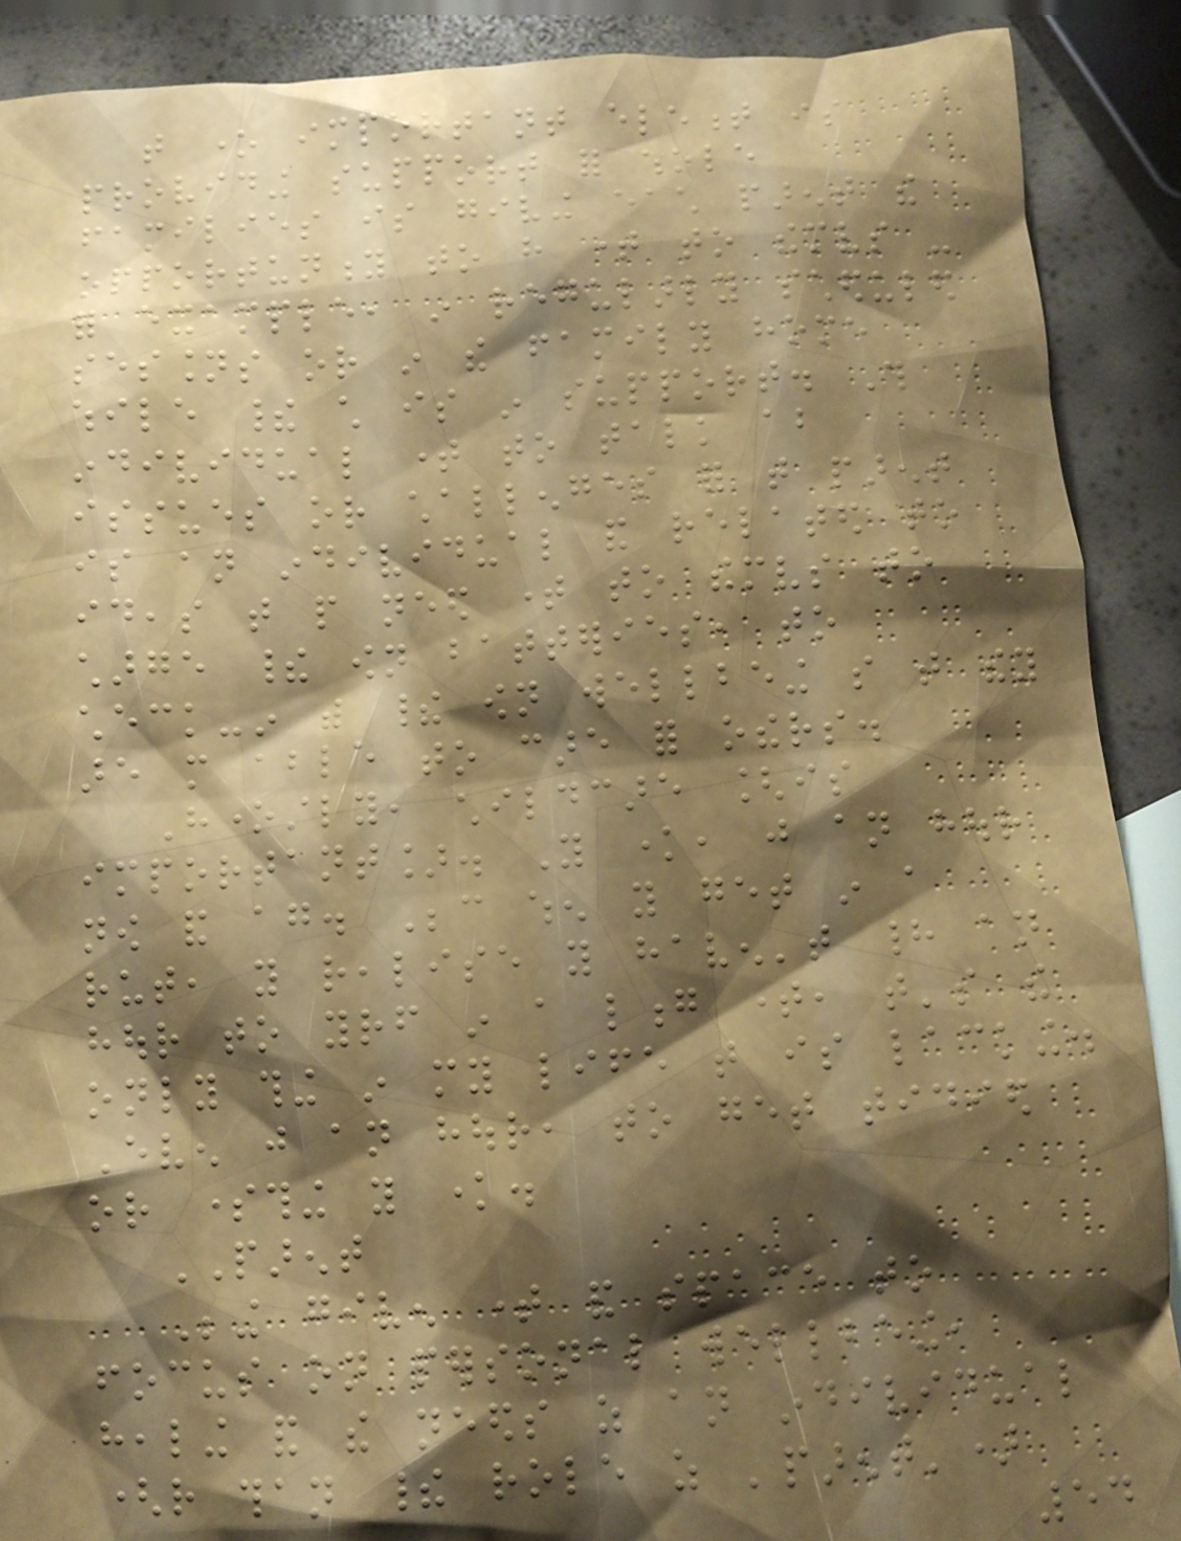that one important element is
providing support for whole
families is giving each parent the
opportunity to have time to themselves -
for example, in regularly scheduled
sessions or in the family home
while their child is in support. This
individual time to talk about
issues or challenges for that parent
is an individual and related to
ideas that people need time to themselves to
charge their own batteries, to
check-in with their own wellbeing so that they
are more able to care for others.
Honestly, childcare [is
important]. You know, just an hour
now and again. Because when you get in a
rut, you realise you haven't had an
hour to yourself in a long time, that's the
only thing in my life that is lacking.
Even just an hour, to get tidied
or something you know.
PARENT
Being given time and space to
focus on personal wellbeing,
healing and the needs as an individual
(rather than their role as 'parent')
54
